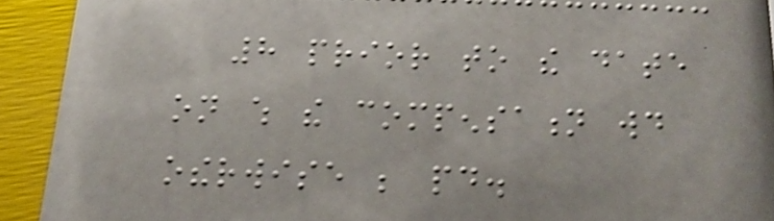8 prior to the date
on which the compensation would
otherwise be paid.
